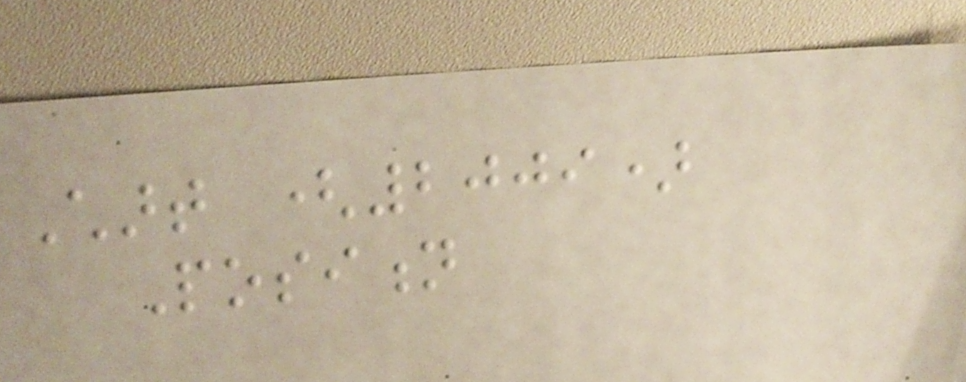Chart (2009)
Position
